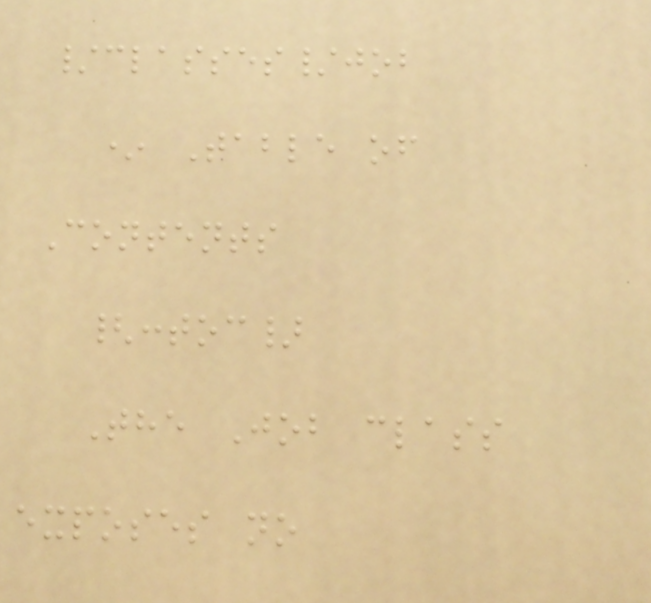/classes/job
* Table of
Contents
{:toc}
The Job class
exposes no
